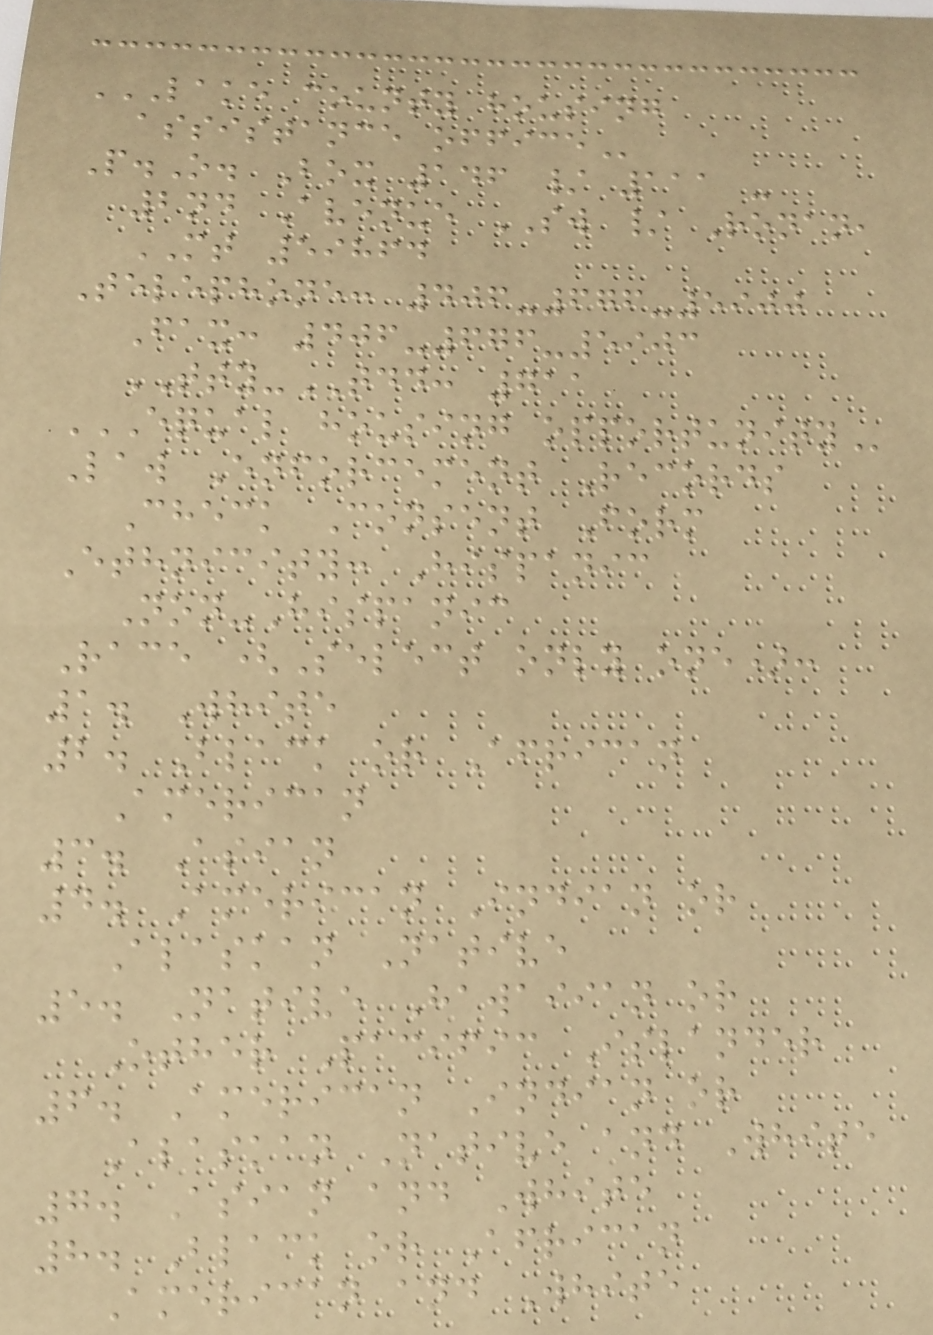LAKE COUNTY HOUSING
ASSISTANCE OFFICE
P.O. Box 146 / 111 -
2nd Avenue SW / Ronan,
MT 59864
Telephone: 406-676-5900
Fax: 406-676-5903
TTY-TDD: 711
EQUAL HOUSING OPPORTUNITY
Law Enforcement Records
Check Consent Form
Ethnicity: Hispanic
Non-Hispanic
Race (Select only one):
1. White
2. Black or African
American
3. Asian
4. American Indian or
Alaskan Native
5. Native Hawaiian or
Other Pacific Islander
6. American Indian or
Alaskan Native and White
7. Asian and White
8. Black or African
American and White
